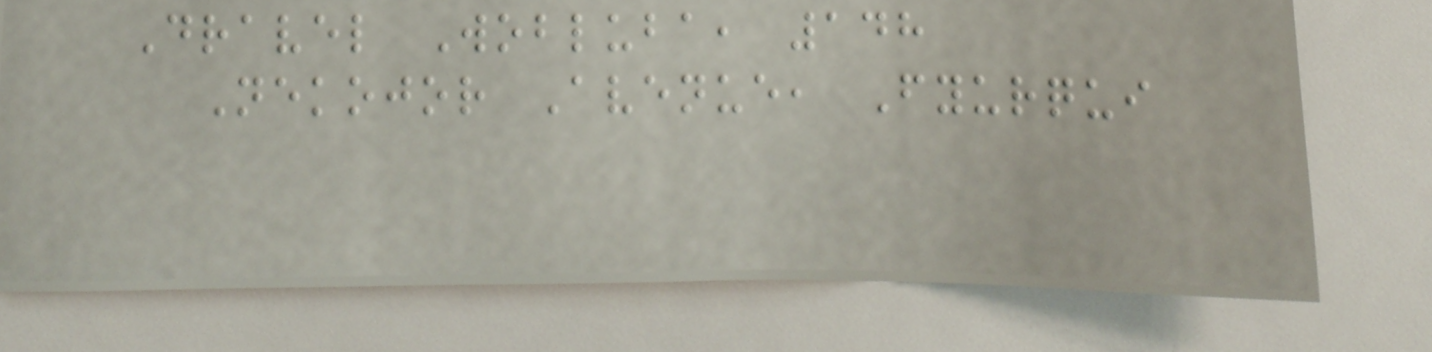Dravel Wobluba, 148
Nekojor Avenue, Fyurqui
